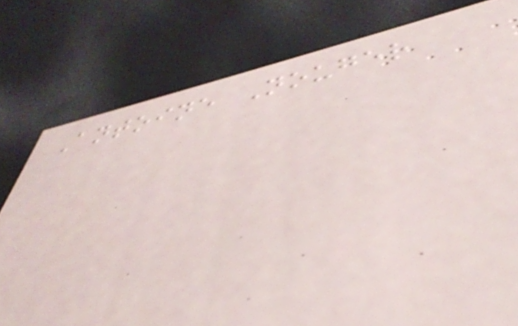Antoine Nouger
